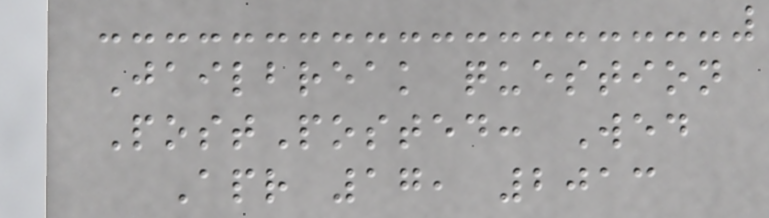Jailbreak question
PostPosted: Wed
Apr 17, 2013
